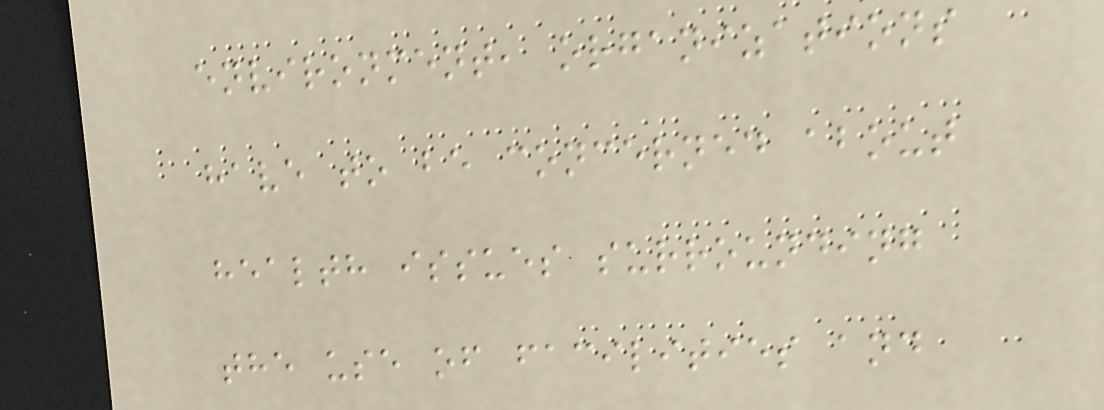environment, organizations
have to be concerned about
health issues surrounding
the use of facilities and
